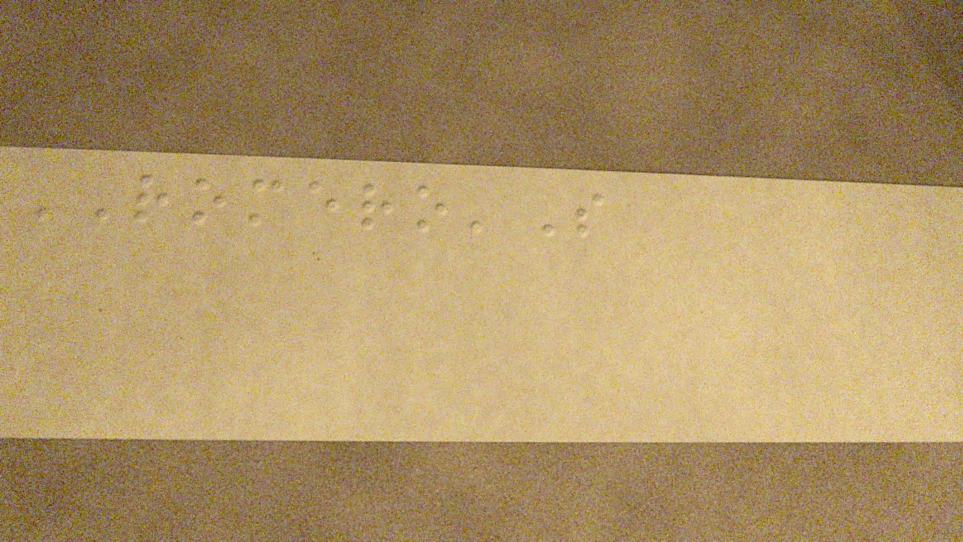ROMERO'S
